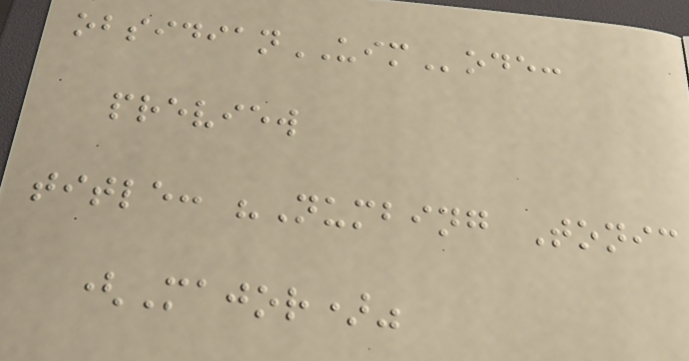obsidianUIMode:
preview
title: "Numbing Tonic
(Major)"
